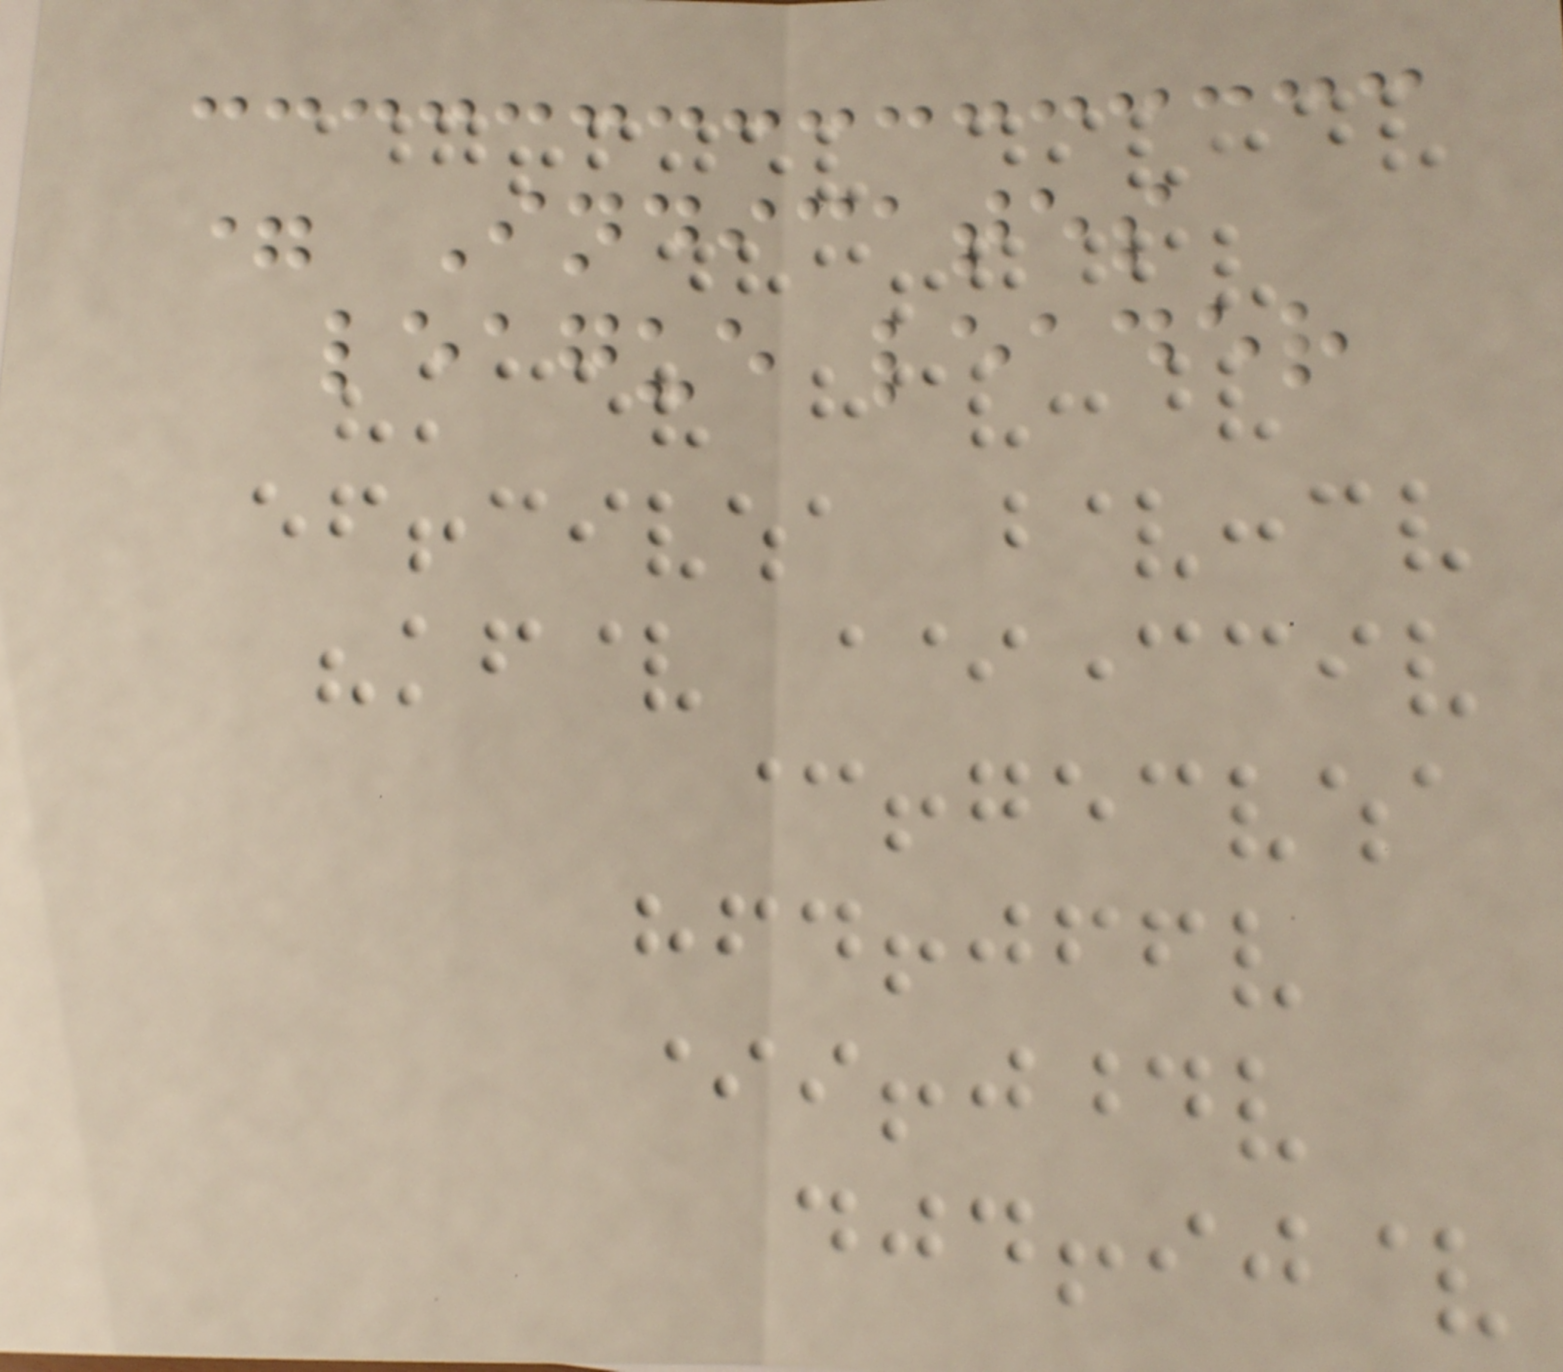= Indicates
league leader
